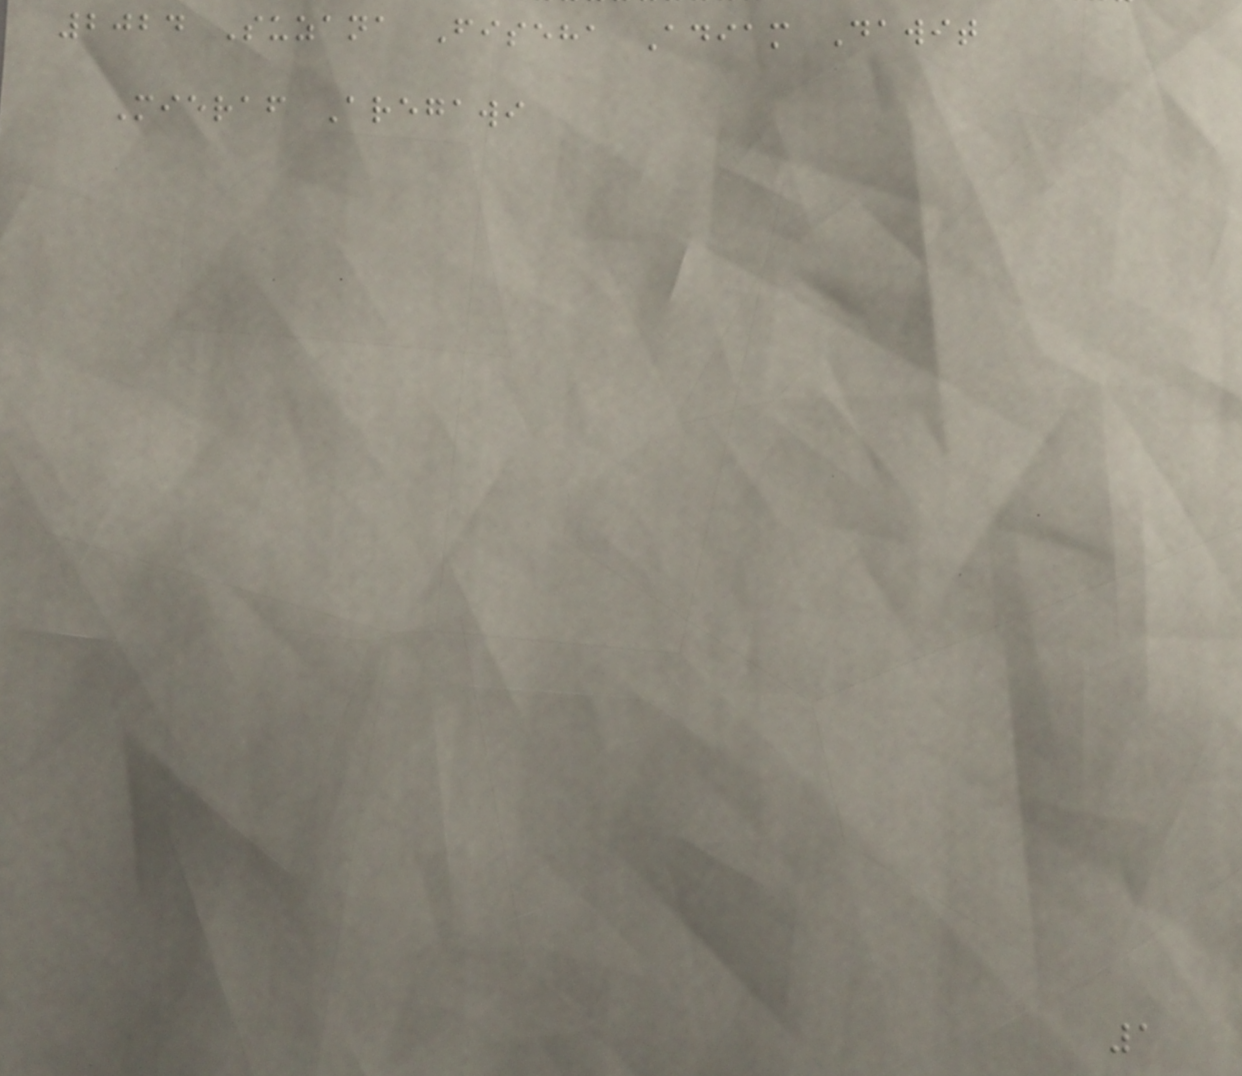2024 Suzana Fiseha Adiam Dawit
Mieraf Aregawi
1
